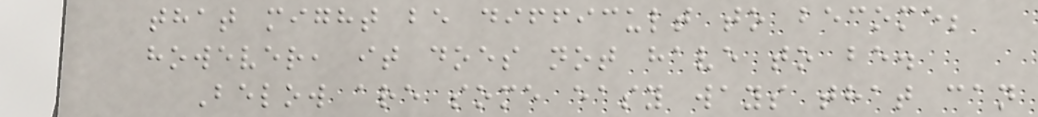that might be difficult to become;
however, it does not have to be.
Below are some easy ways that can
